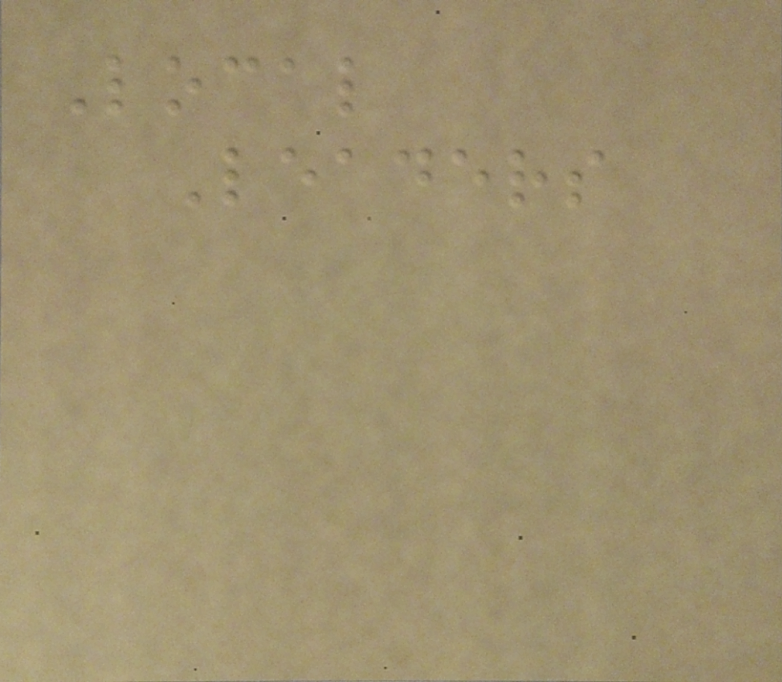Local
Leaders
